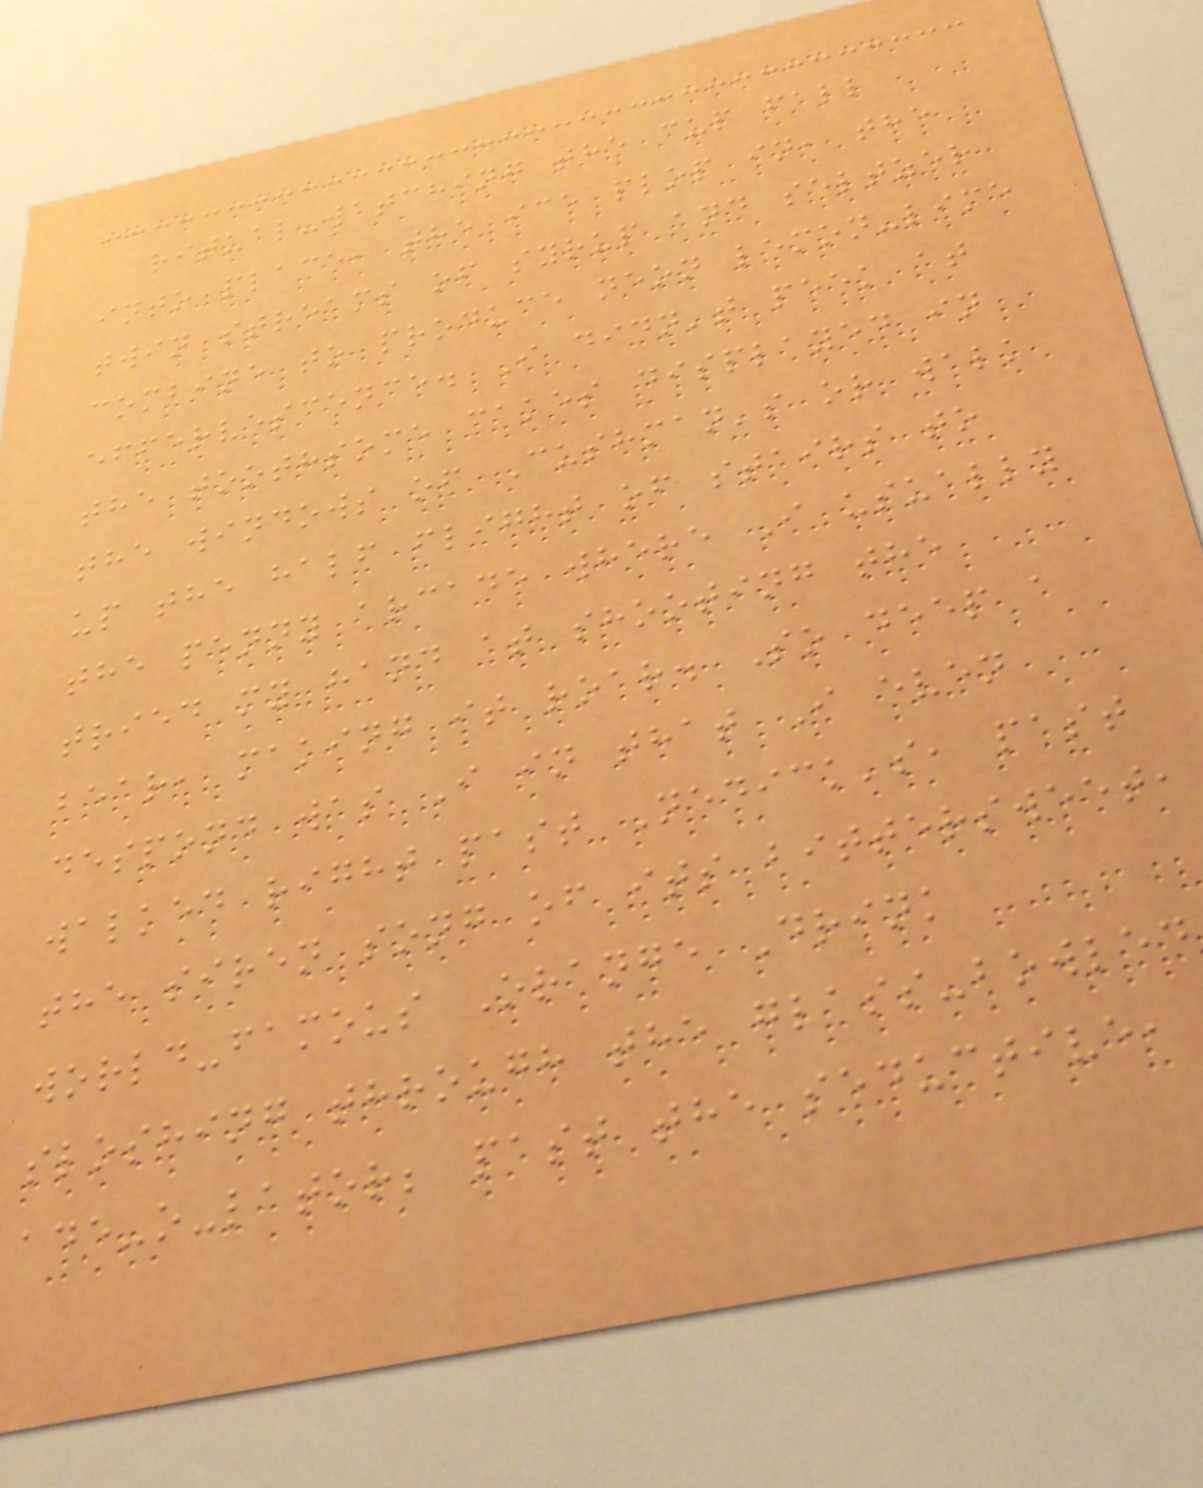ritual-watching the cup fall
into place, the ice plop in, the
twin streams of syrup and seltzer
combine to produce neon lemon-lime
effervescence. I didn't peek at
the toothsome cakes displayed in
the windows of Cushman's or walk
up the half flight of stairs to
the penny arcade where I usually
tried my hand at shooting the
bear, making it roar. So deep a
despond was I in that I even
walked right past Nedick's, past
the siren song of its bittersweet,
world-famous Orange Drink
sloshing through the glass-bowled
ade-o-lator; past the seductive,
